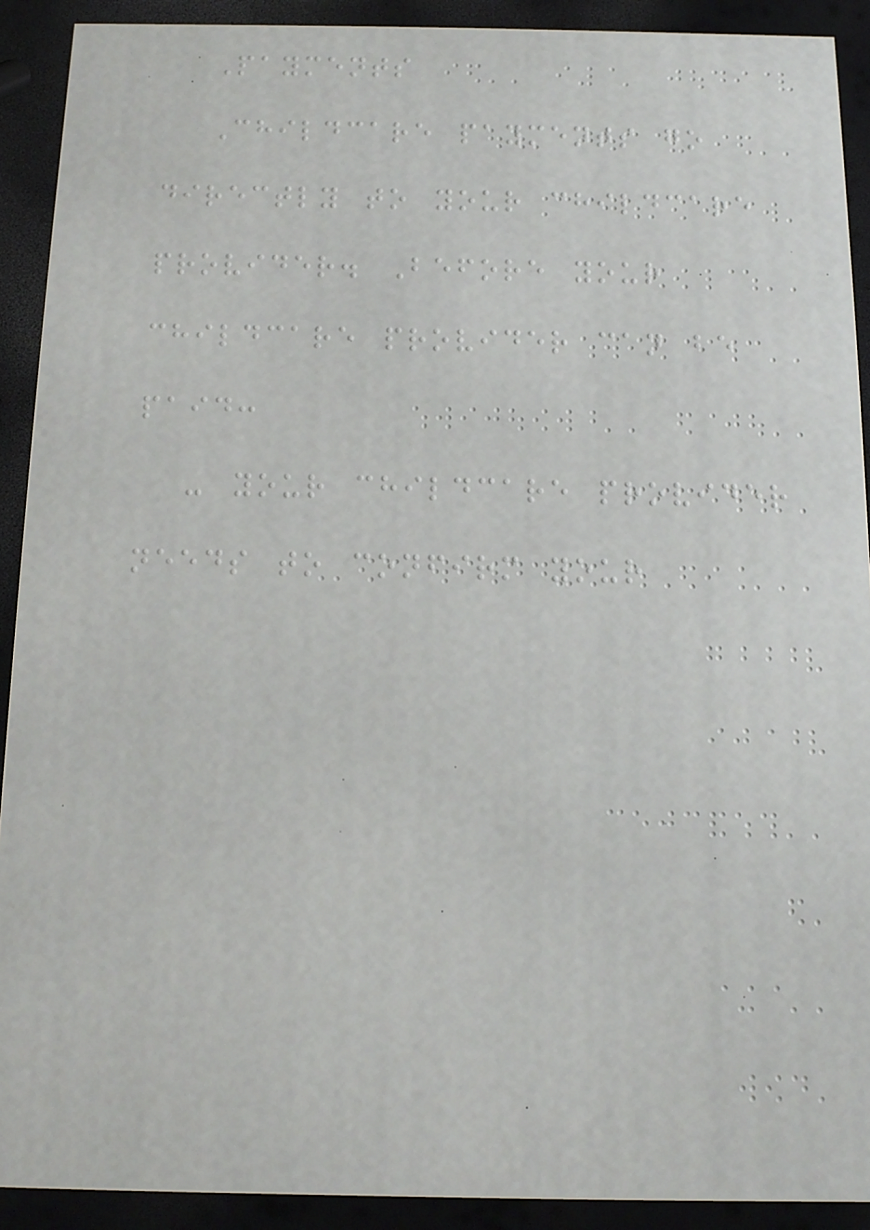Payments
Childcare payments go
directly to your childcare
provider. Before your
childcare provider can be
paid:
- your childcare provider
needs to confirm your
